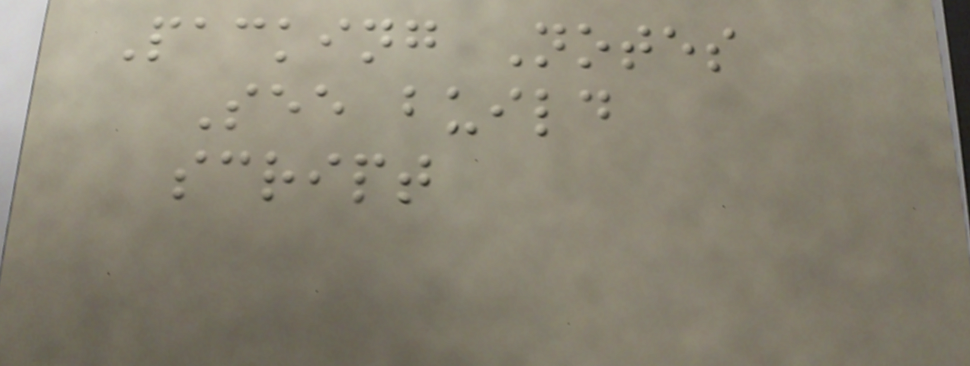Packing Notes
See build
script
